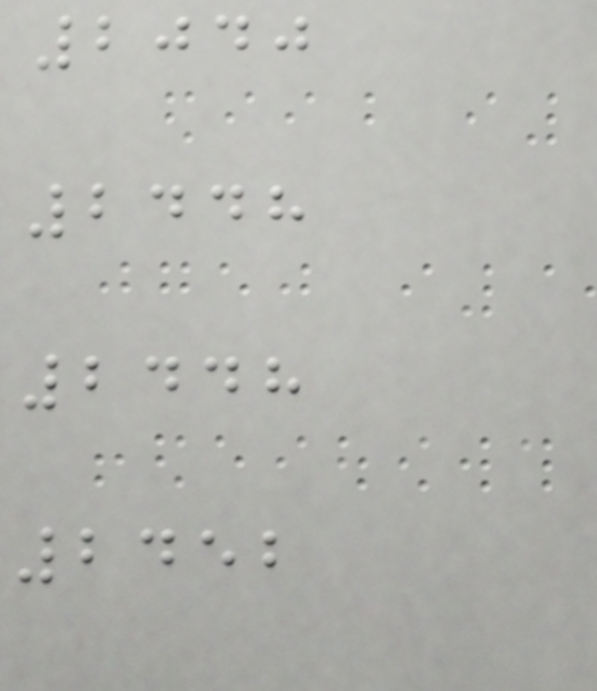2040
2448
2448
2452
